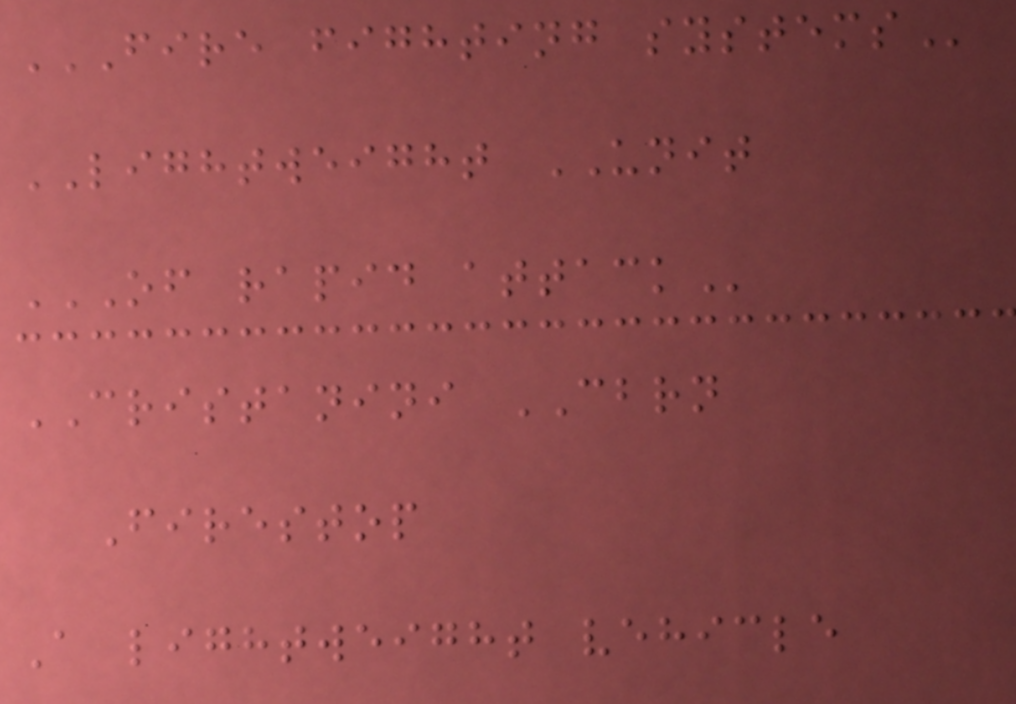FIRE FIGHTING SYSTEMS
LIGHTWEIGHT UNIT
OF RAPID ATTACK
CRISTANINI CBRN
Firestop
A lightweight vehicle
